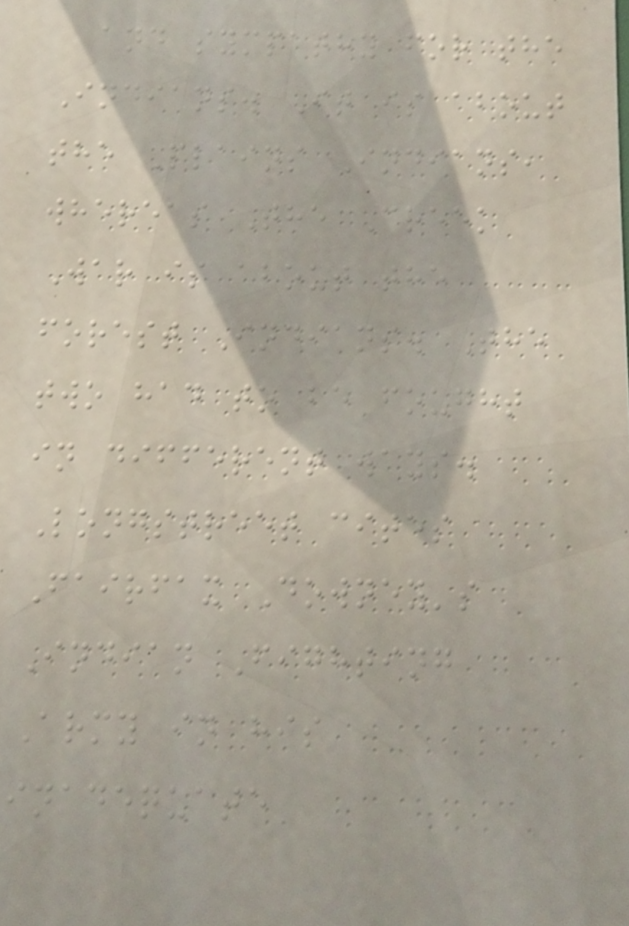and sympathy for the
Indians. It is about
the Plains Indians,
whereas The Creek
War is about the
forest Indians. The
two had to be fought
in different ways.
Longstreet cites
Fairfax Downey's
Indian Fighting
Army in his
inadequate
